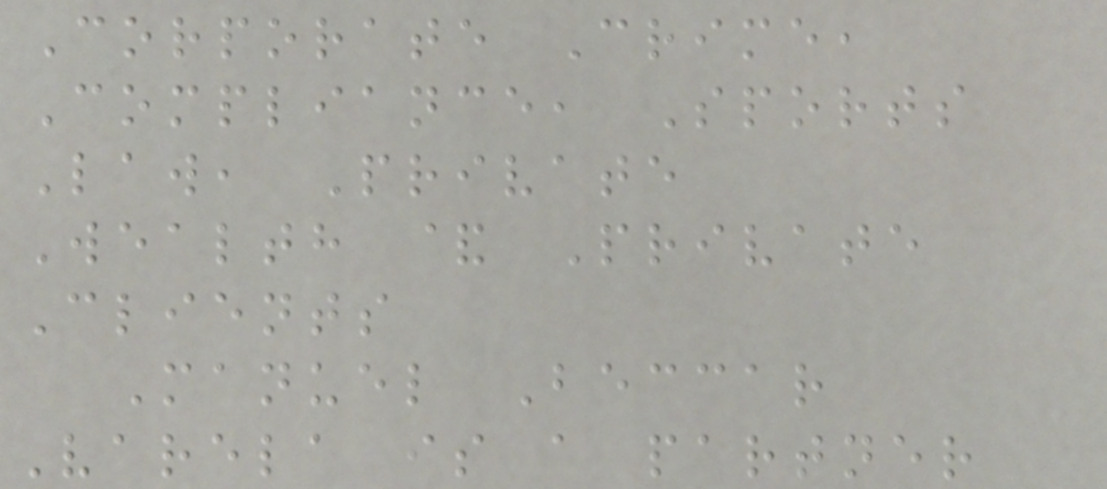Corporate Crime,
Compliance, Sports
Law, Private
Wealth & Private
Clients
Manuel Beccar
Varela is a partner
